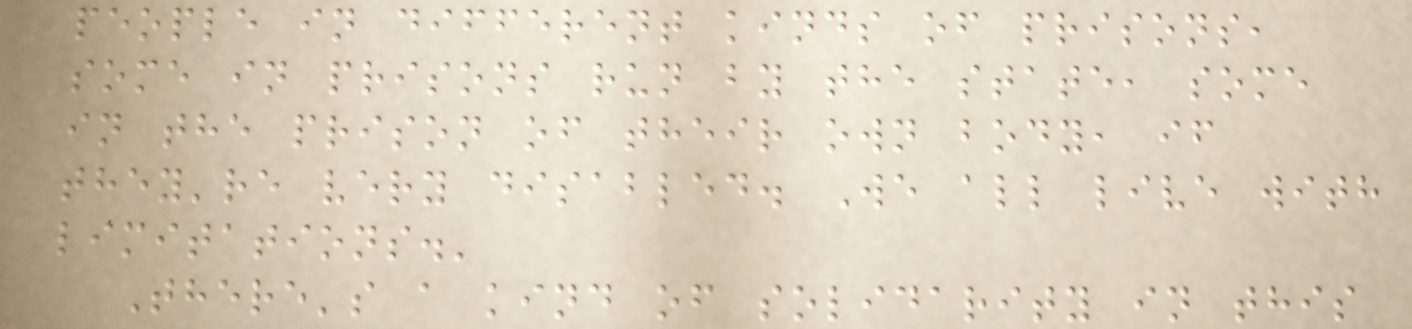people in different kinds of prisons,
some in prisons run by the state, some
in the prison of their own body, if
they're very disabled. We all live with
limitations.'
There's a kind of solidarity in this
